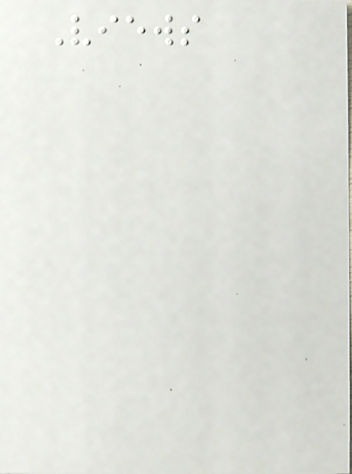Views
